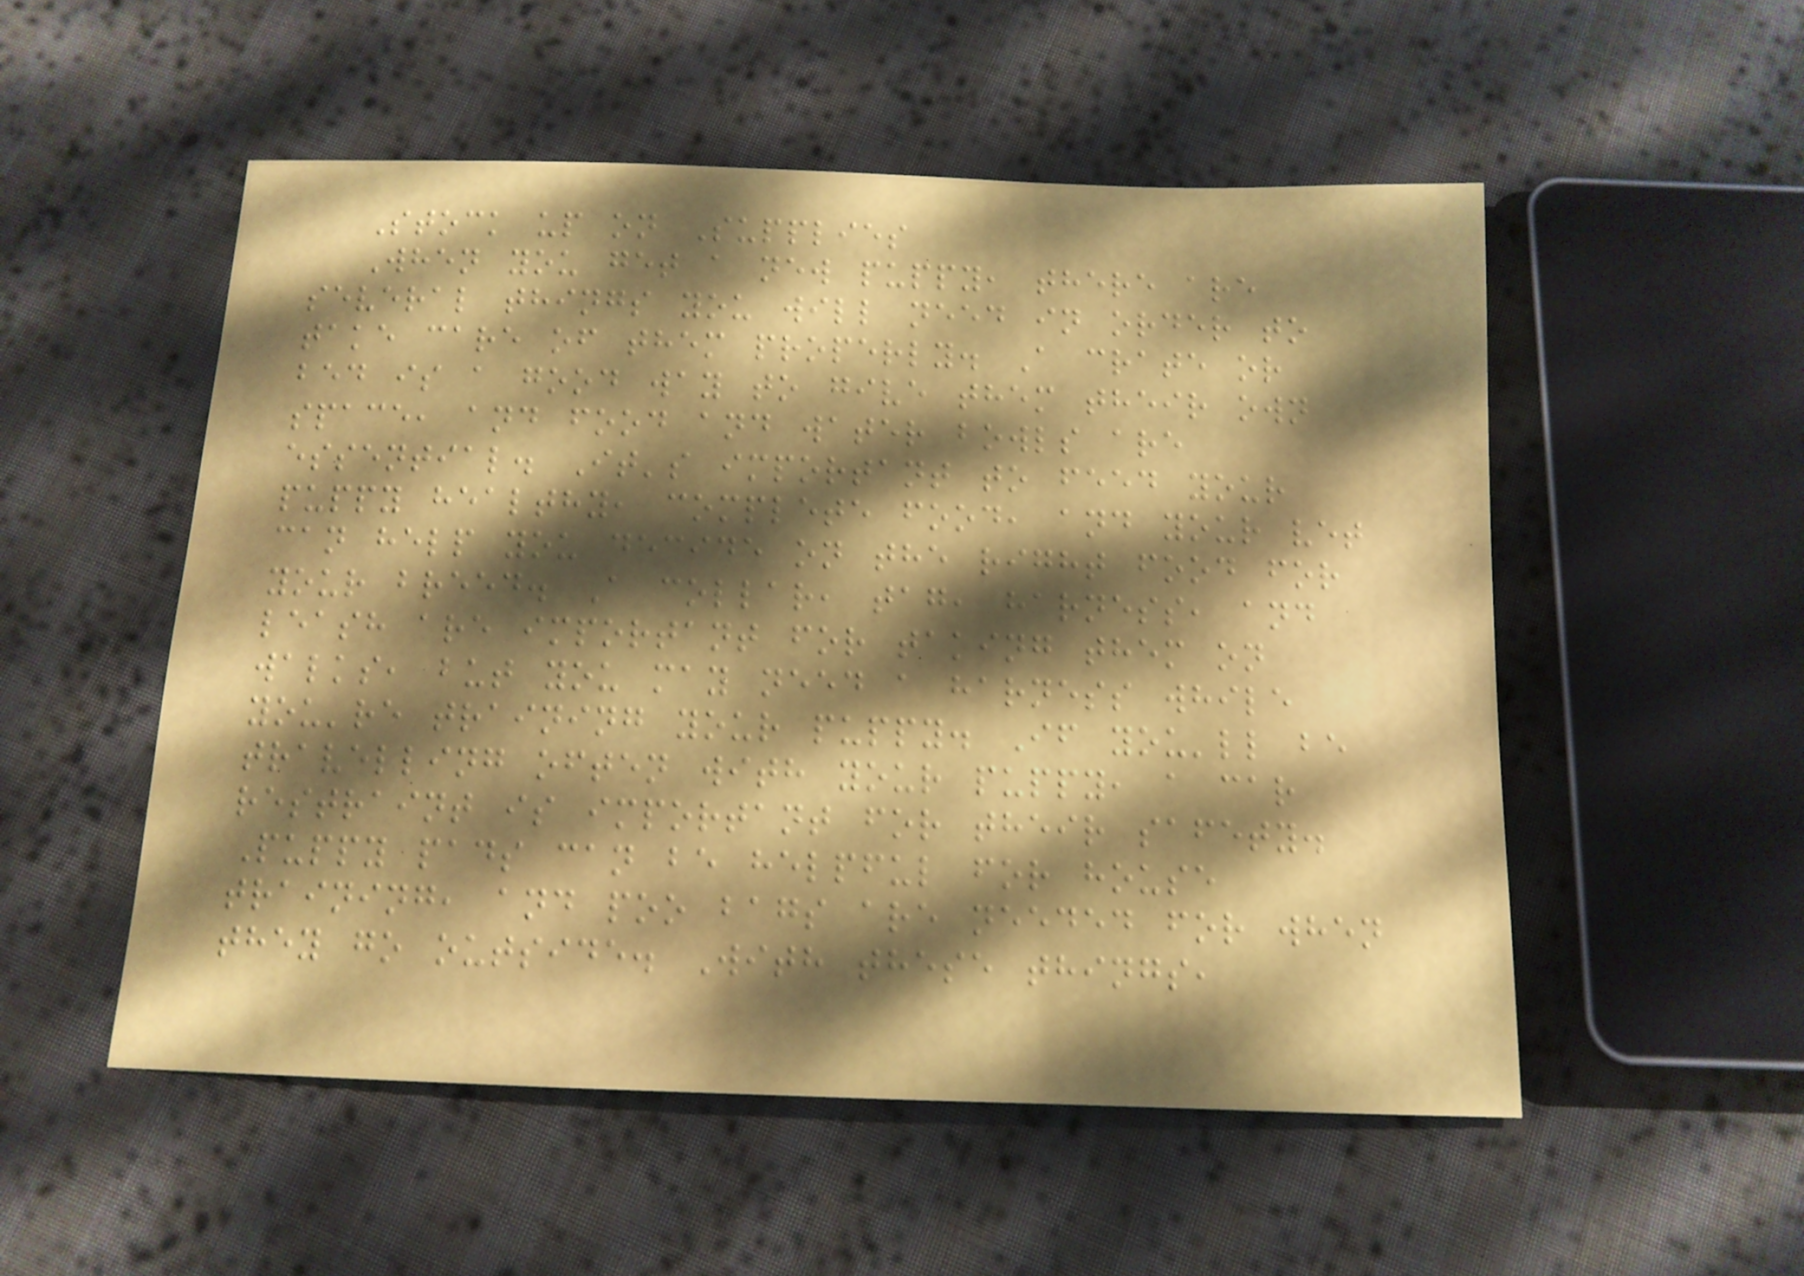Stock up on Supplies
When you get a new puppy, there are
several things you will need in order to
take care of them properly. A crate or
bed is a good way to give them their own
space, and food and water bowls are
essential. It's important to feed your
puppy healthy, complete food, and your vet
can help you decide on the right food for
your breed. A collar, tag, harness, and
leash are important for taking them on
walks, but you may need a harness while
you're training your puppy. If you'll be
travelling often with your puppy, a car
restraint is important for their safety.
Puppy pads can be helpful for house
training, and poo bags are needed for when
they go outside. With these things,
